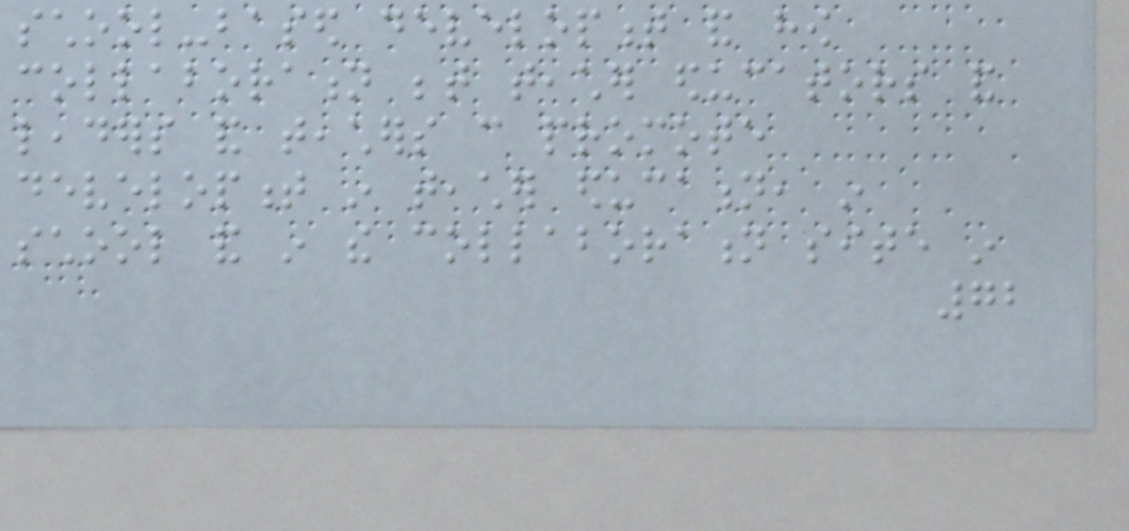school-based development and how
collaboration between teacher educators and
leaders and teachers can promote
development in teacher education, in
school and in the collaboration site in
72
